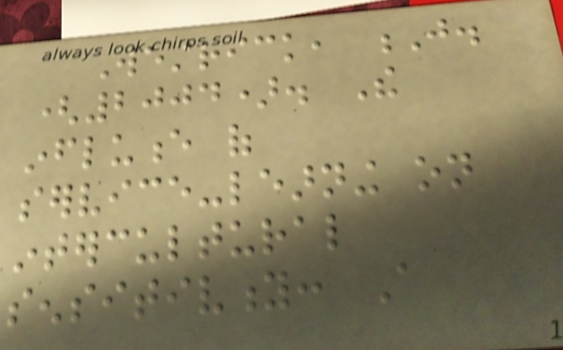Westrick, J.
(2004). The
influence of
service-learning on
intercultural
sensitivity: A
